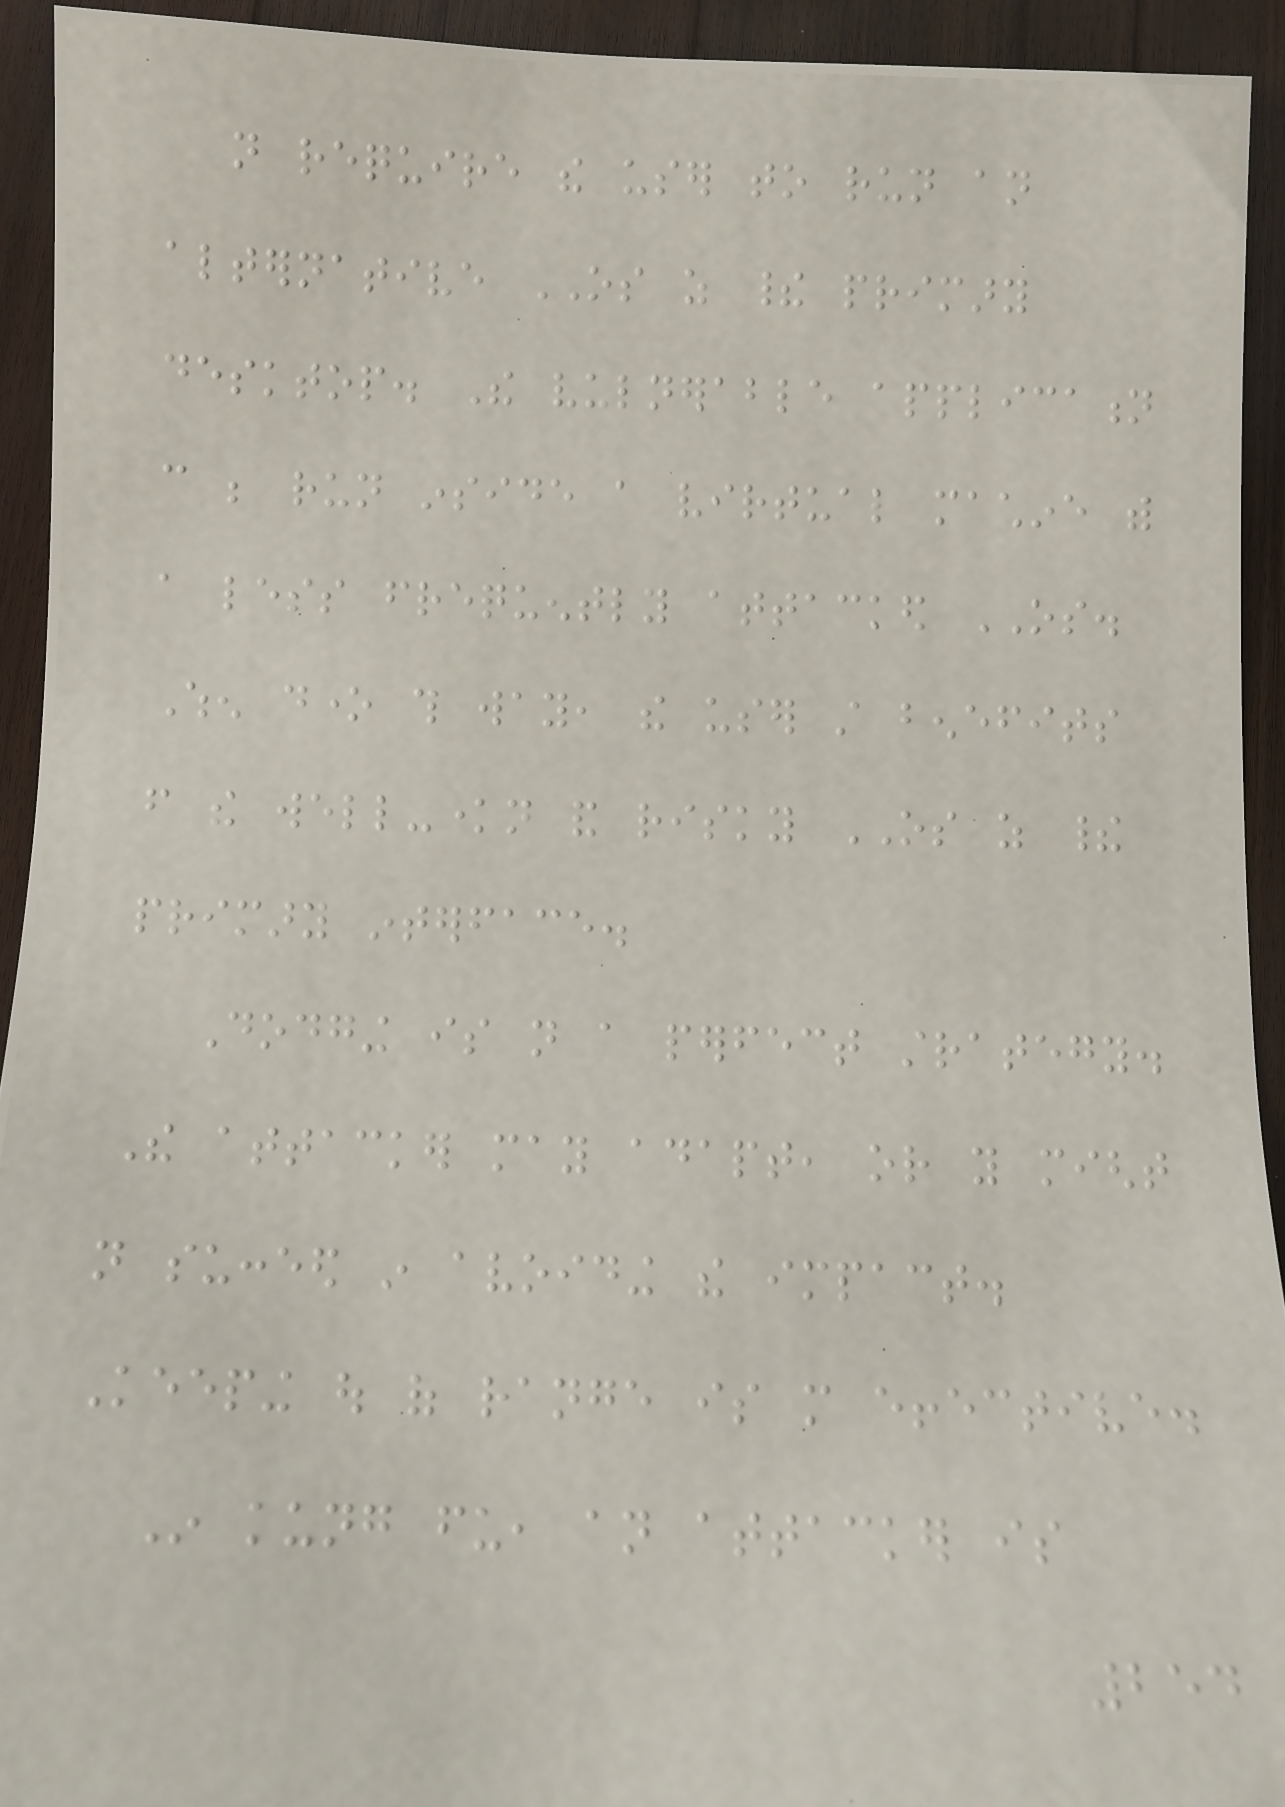not require the user to run an
alternative OS as their primary
desktop. The vulnerable application
can be run inside a virtual machine with
a less frequently attacked OS.
When done this way, the user still benefits
from the well-known and risky OS as their
primary interface.
Dodging is not a perfect strategy.
The attacker may adapt, or you might
not succeed in avoiding the impact.
Keeping out of range is more effective.
In kung fu, an attacker is
254
